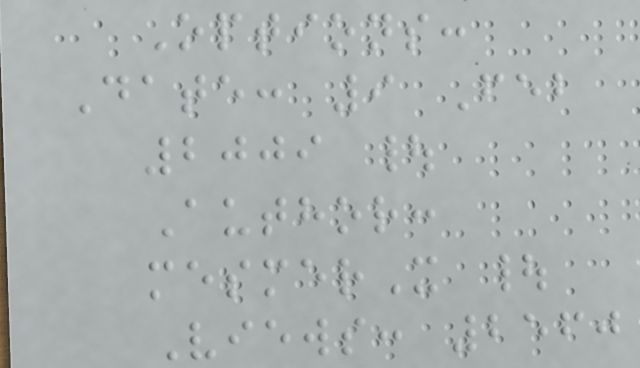Options:
Date: 9 Feb
2009 |
Author:
mesmerX |
Views: 2560
